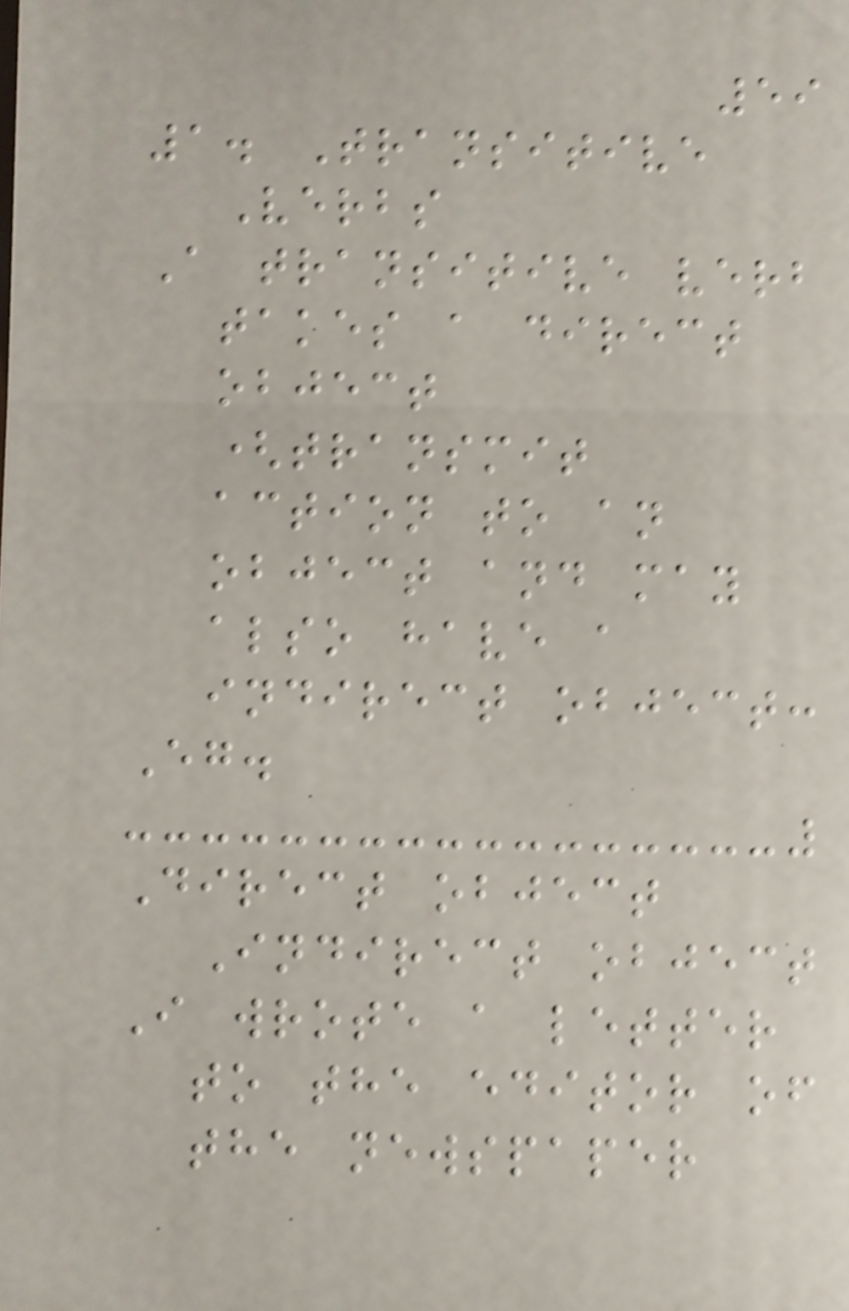59
1. Transitive
Verbs
A transitive verb
takes a direct
object
(transmit
action to an
object and may
also have a
indirect object:
Eg.
Direct object
Indirect object
I wrote a letter
to the editor of
the newspaper
